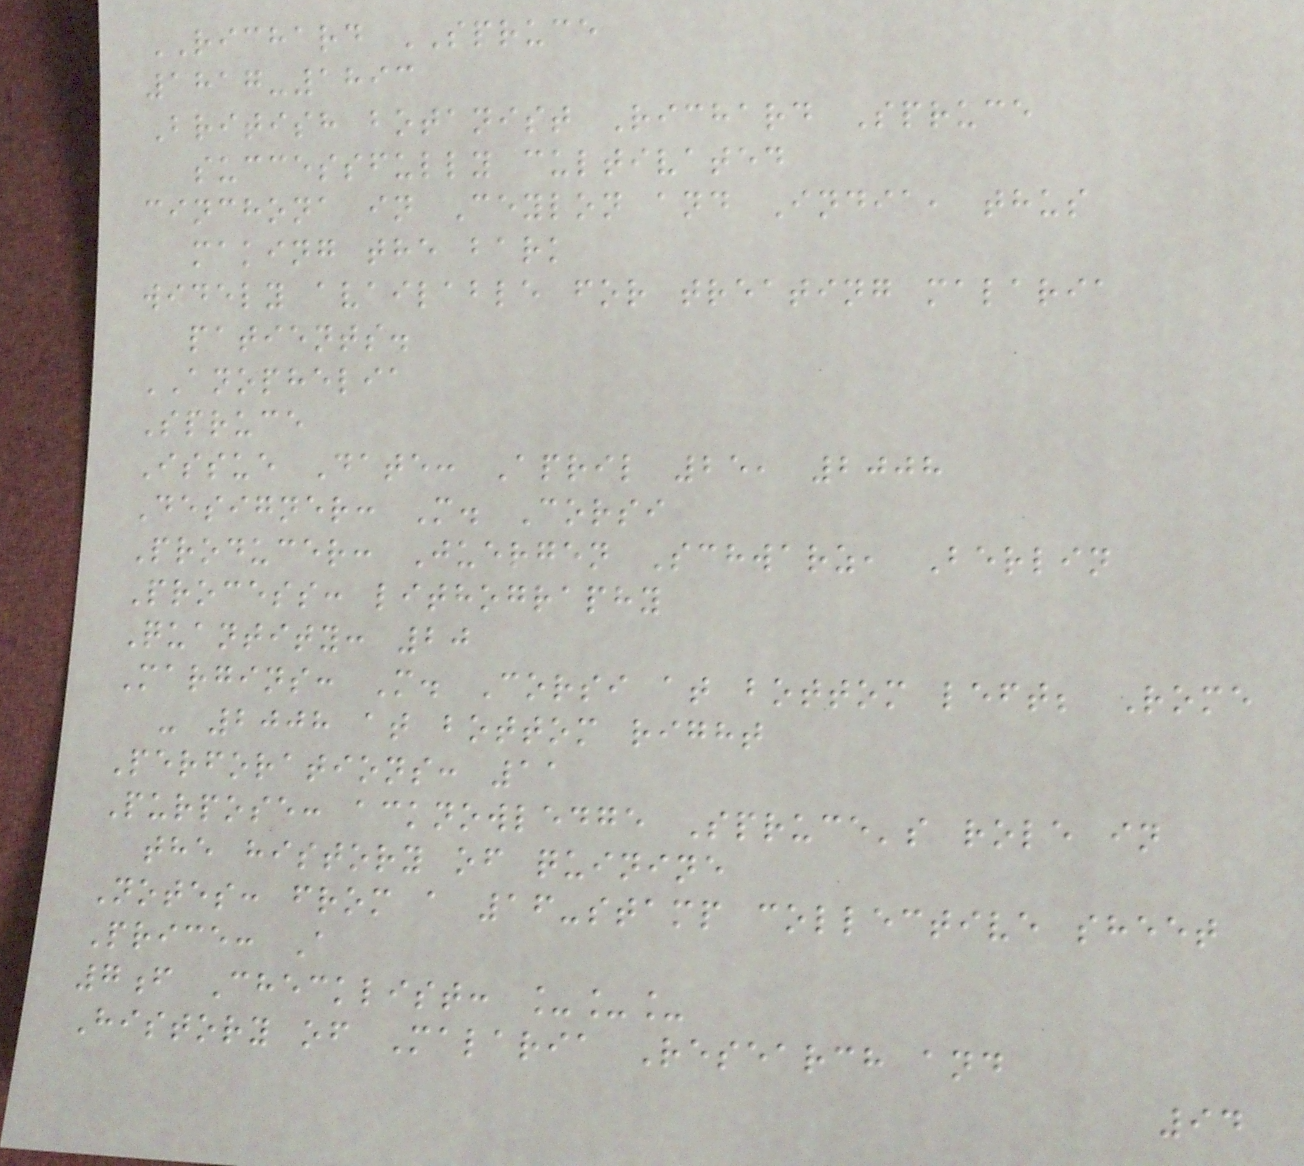RICHARD SPRUCE
1817-1893
British botanist Richard Spruce
successfully cultivated
cinchona in Ceylon and India, thus
making the bark
widely available for treating malaria
patients.
ANOPHELIA
Spruce
Issue Date: April 25, 2008
Designer: M. Corsi
Producer: Juergen Schwarz, Berlin
Process: lithography
Quantity: 20
Margins: M. Corsi at bottom left; Rome
- 2008 at bottom right
Perforations: 11
Purpose: acknowledge Spruce's role in
the history of quinine
Notes: from a 16-stamp collective sheet
Price: A
7f Checklist: ___
History of Malaria Research and
94
